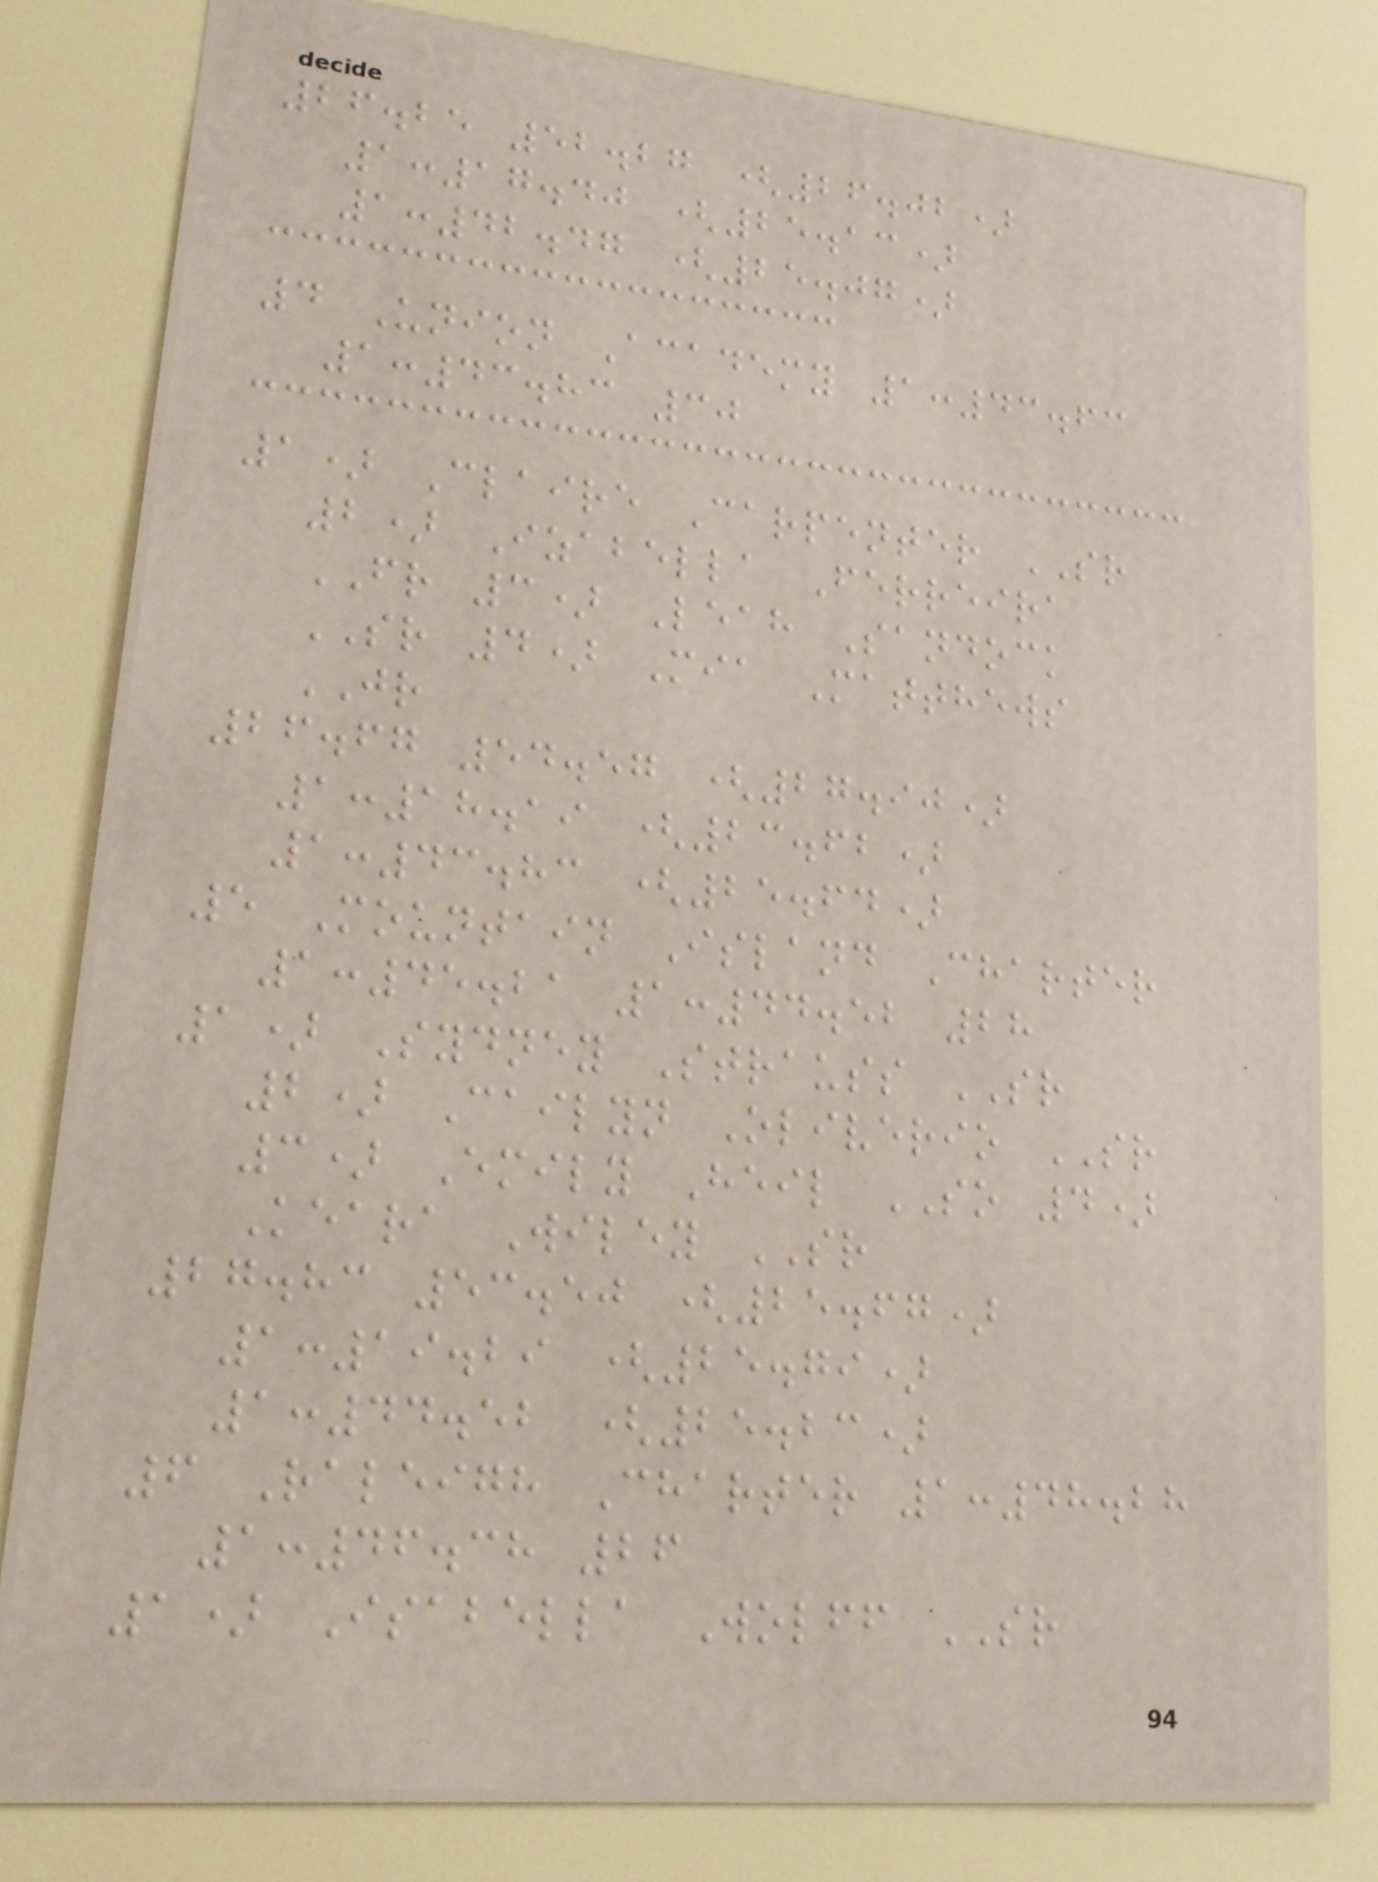26.25 52.27 (26.02)
1:17.40 (25.13)
1:42.47 (25.07)
4 Union Academy 1:43.63
1:43.83 30
1) Claire Carpenter SR
2) Izabella Ferreira
FR 3) Leah Sandock
SR 4) Mia Matthews
JR
26.67 54.57 (27.90)
1:18.19 (23.62)
1:43.83 (25.64)
5 Mountain Island Charter
1:45.21 1:44.52 28
1) Sydney Strauss SR
2) Cailyn Oliverio SR
3) Emily Heil SO 4)
Keara Wiley SR
27.83 53.50 (25.67)
1:19.29 (25.79)
1:44.52 (25.23)
6 Raleigh Charter 1:48.28
1:46.38 26
1) Isabella Wolff SR
